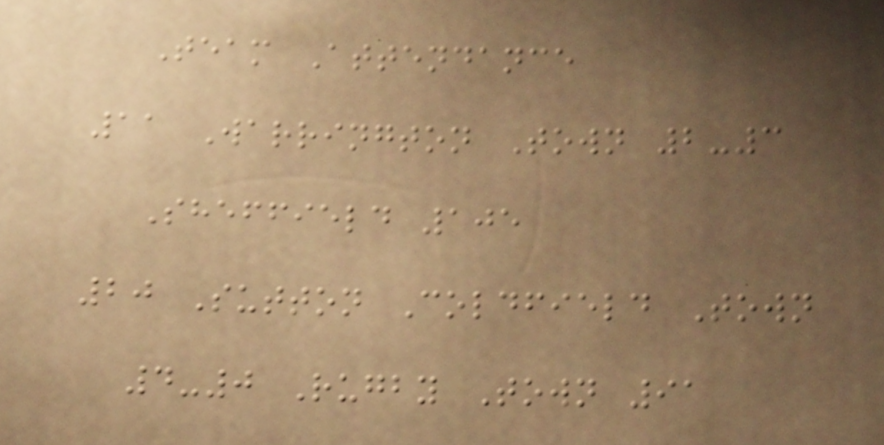Team Attendance
11 Warrington Town 2-3
Sheffield 105
20 Sutton Coldfield Town
4-0 Rugby Town 91
